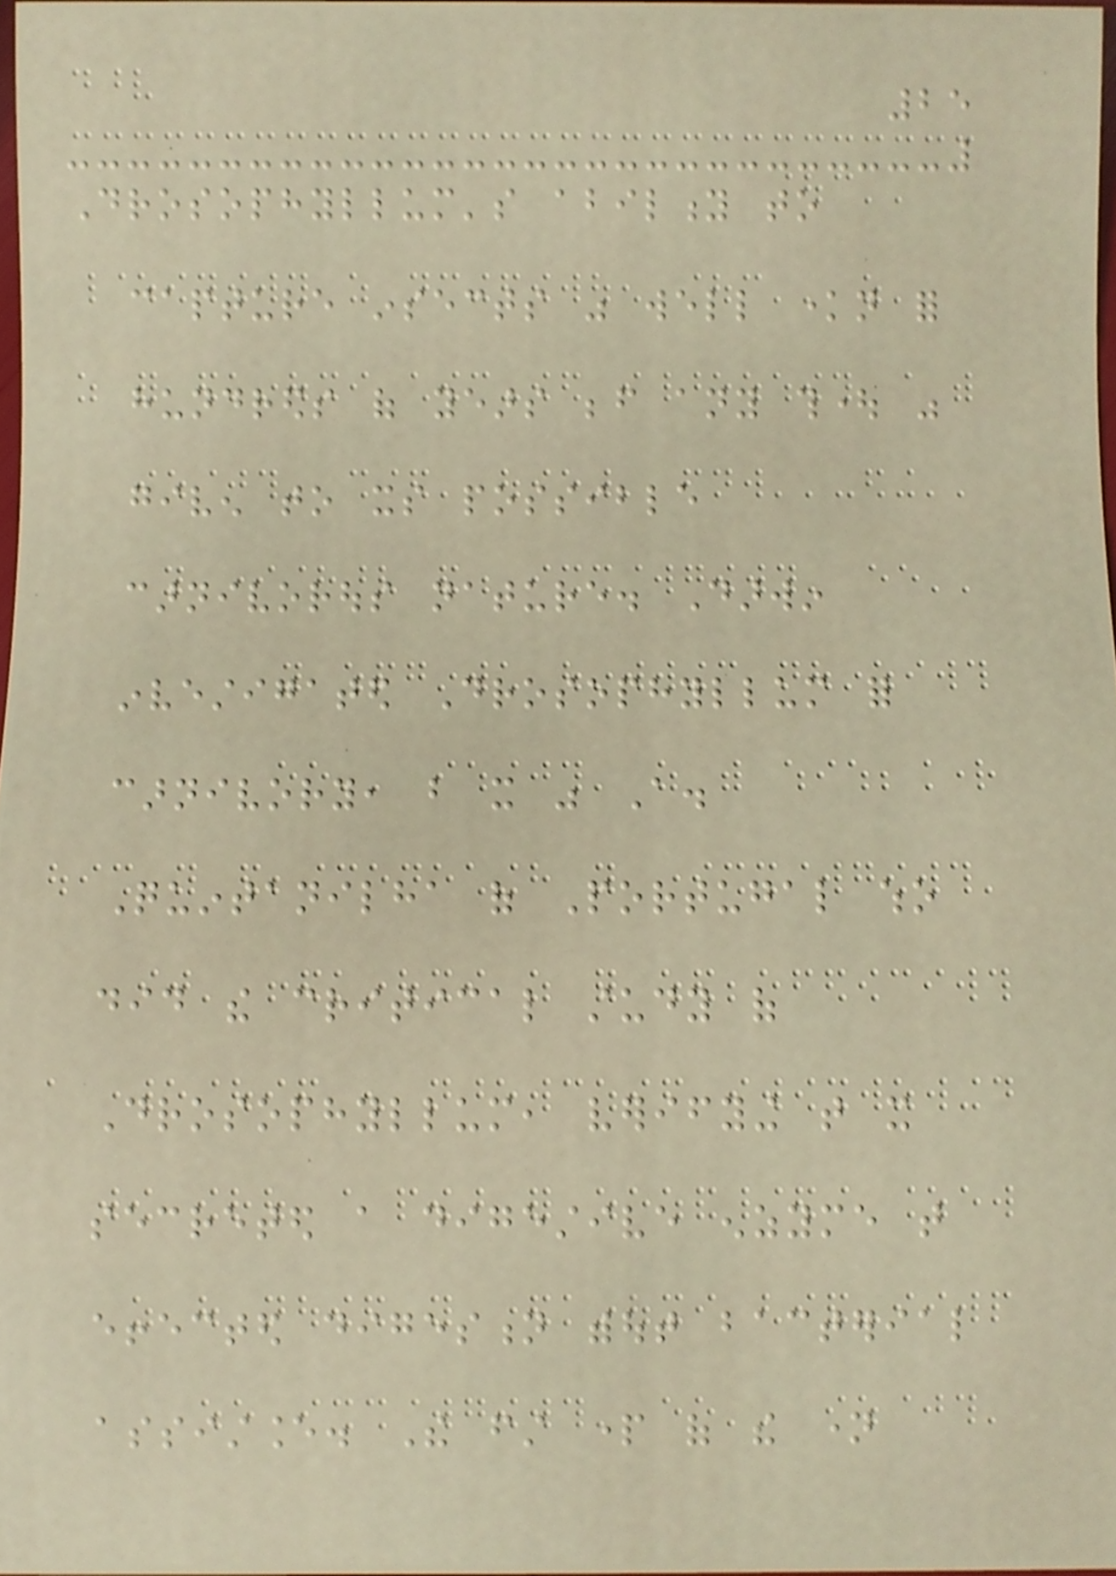25
Drosophyllum's ability to
capture insects was well known for
hundreds of years before any thought was
given to its possible
carnivorous nature. Darwin
investigated Drosophyllum for
carnivory, but it was A.
Quintanilha of Portugal who
did the critical study of
Drosophyllum, verifying that it
secreted a digestive enzyme that
effected digestion without bacterial
assistance. The first part of the name
